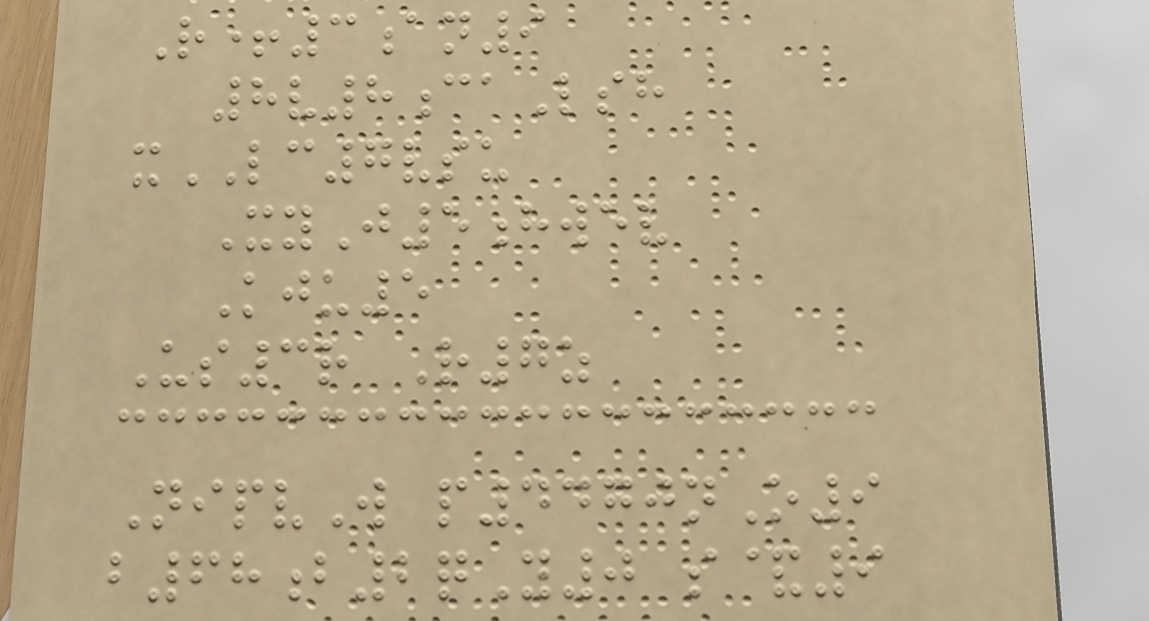R+3an9
8v8caLsh
xLC7vsu
XyJ5hwev
Kju5
Us3r R7z
NipvW p4470nO9
b68b2qY0 s&9
